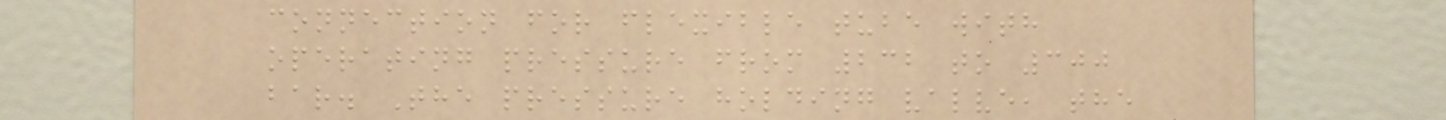connection for flexible tube with
operating pressure from 232 to 300
bar. The pressure holding valve, the
